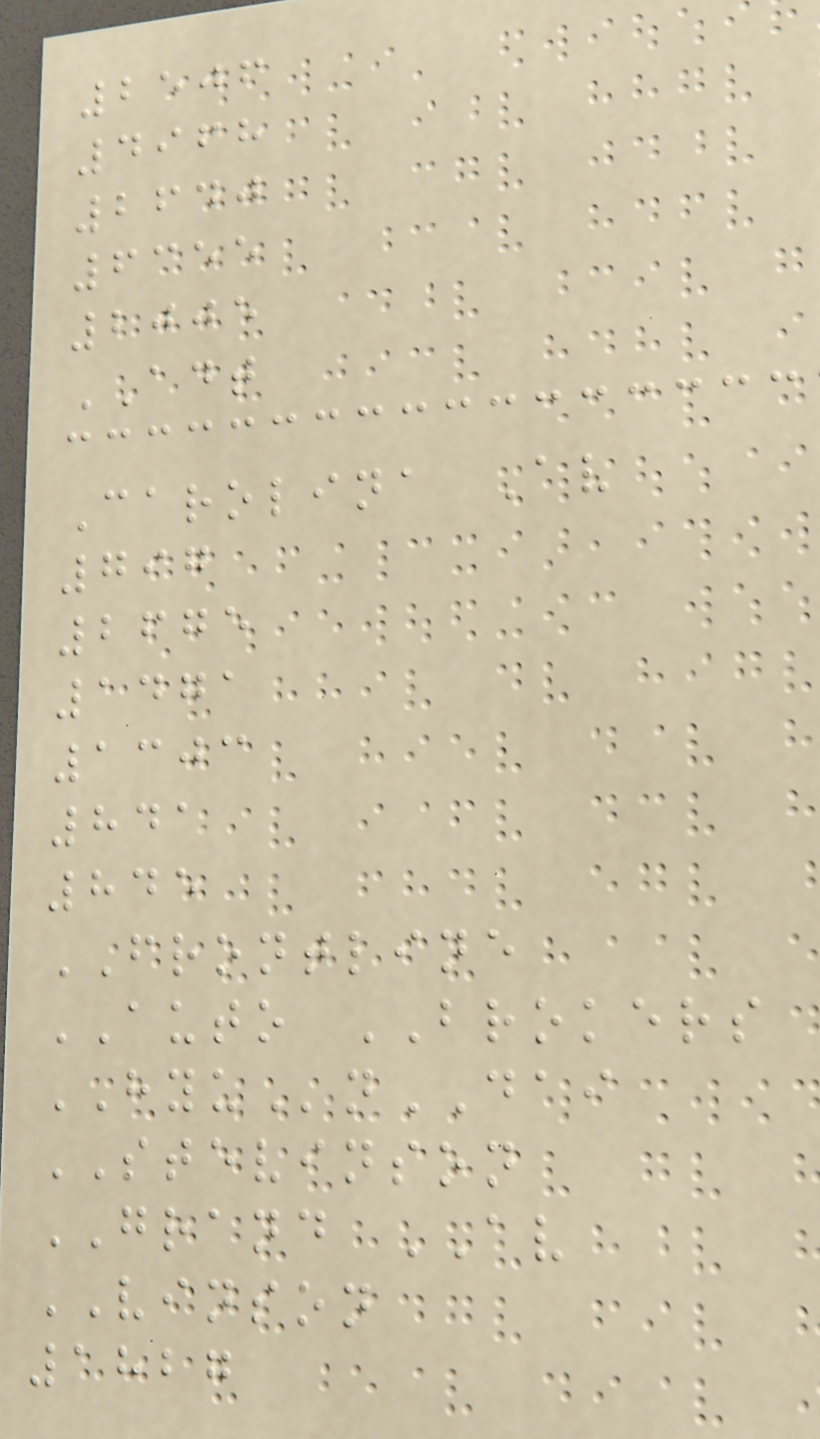2506
4968
2640
6355
2005
ADT
Carolina Av
797
2675
1471
1303
841
845
FRONTLINE
AUTO BROKERS
HYUnDAI
STEVINSON
GRAND AV
VINSON
1827
